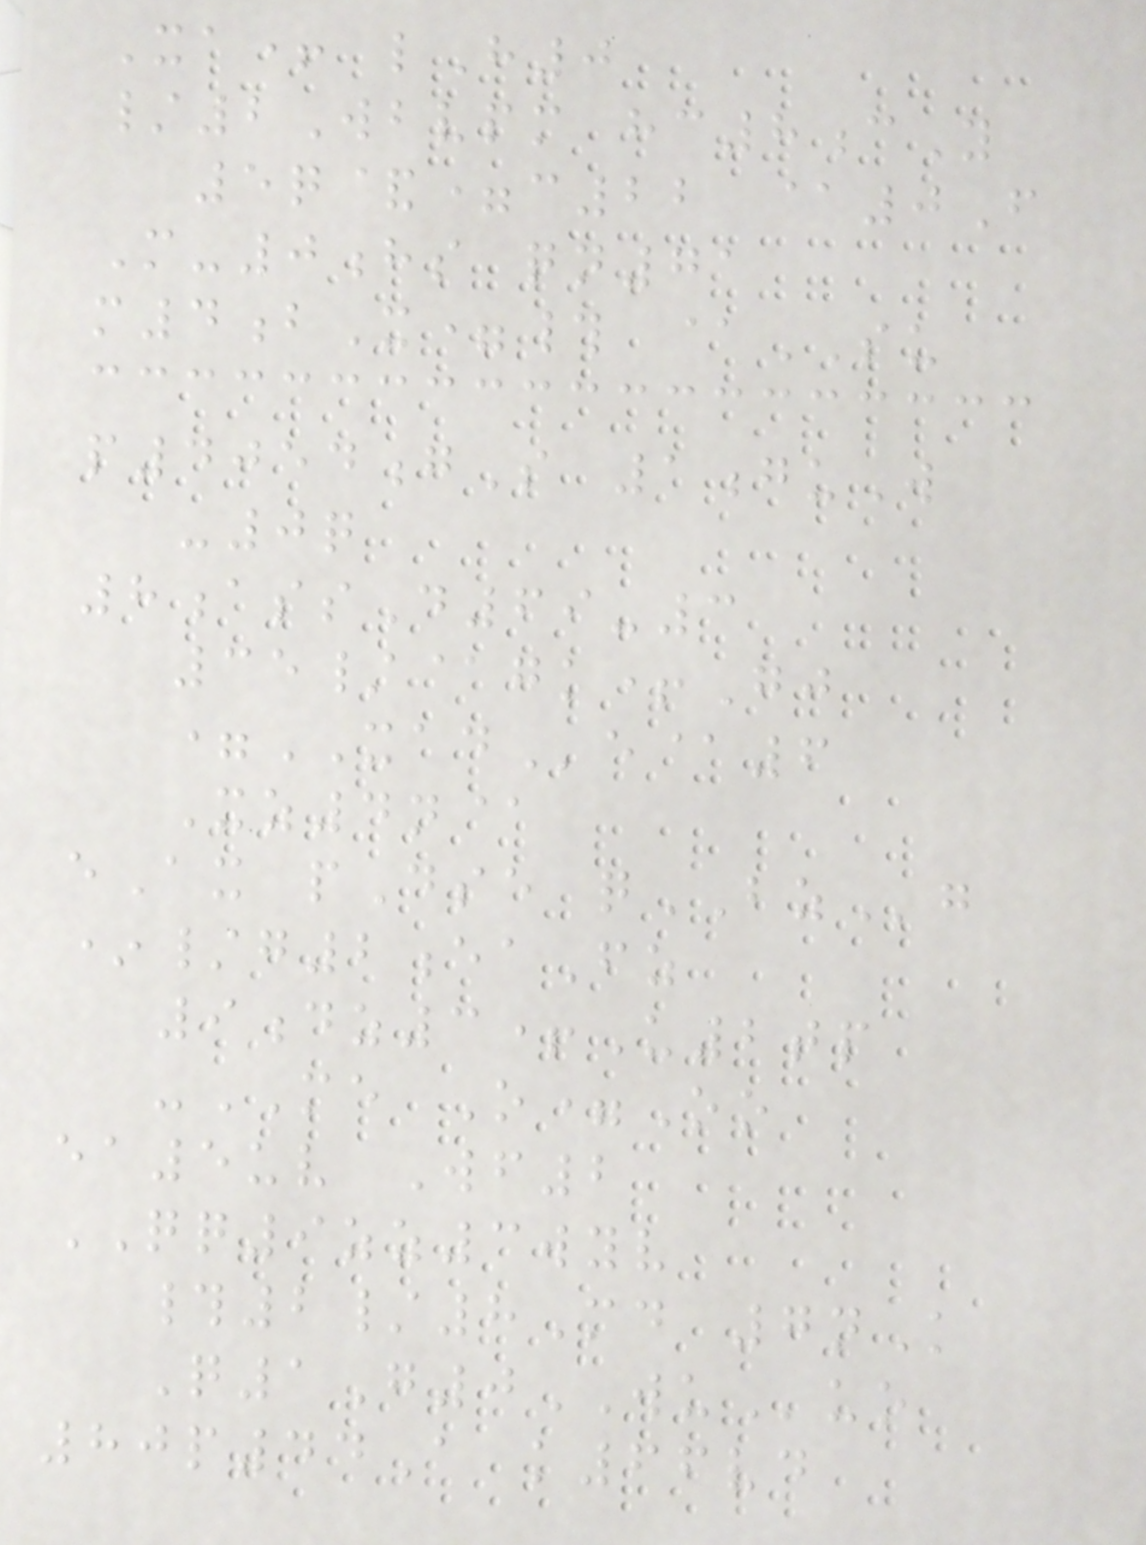Xa+ lH0
/2Wbvpm hc8cY
5q&=c22 @0F
M-0hs qn71
m4bX=# @SU
p4054gS 1guW
-0q
8assD69-3
35/@gk+Gj
=XADe@6
Xz4n@
eAx pDse qBZg
*/g2eaFz
9dz3+U2tp
-ME O=Oo
ea5uv Wf2
QQ9zz3wyv
#2/8Md 7nK
Q1G0WUuo
80p44A k66vd
